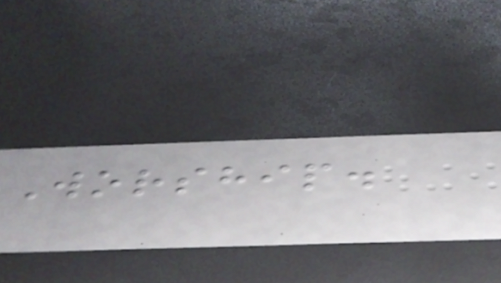Worship.
